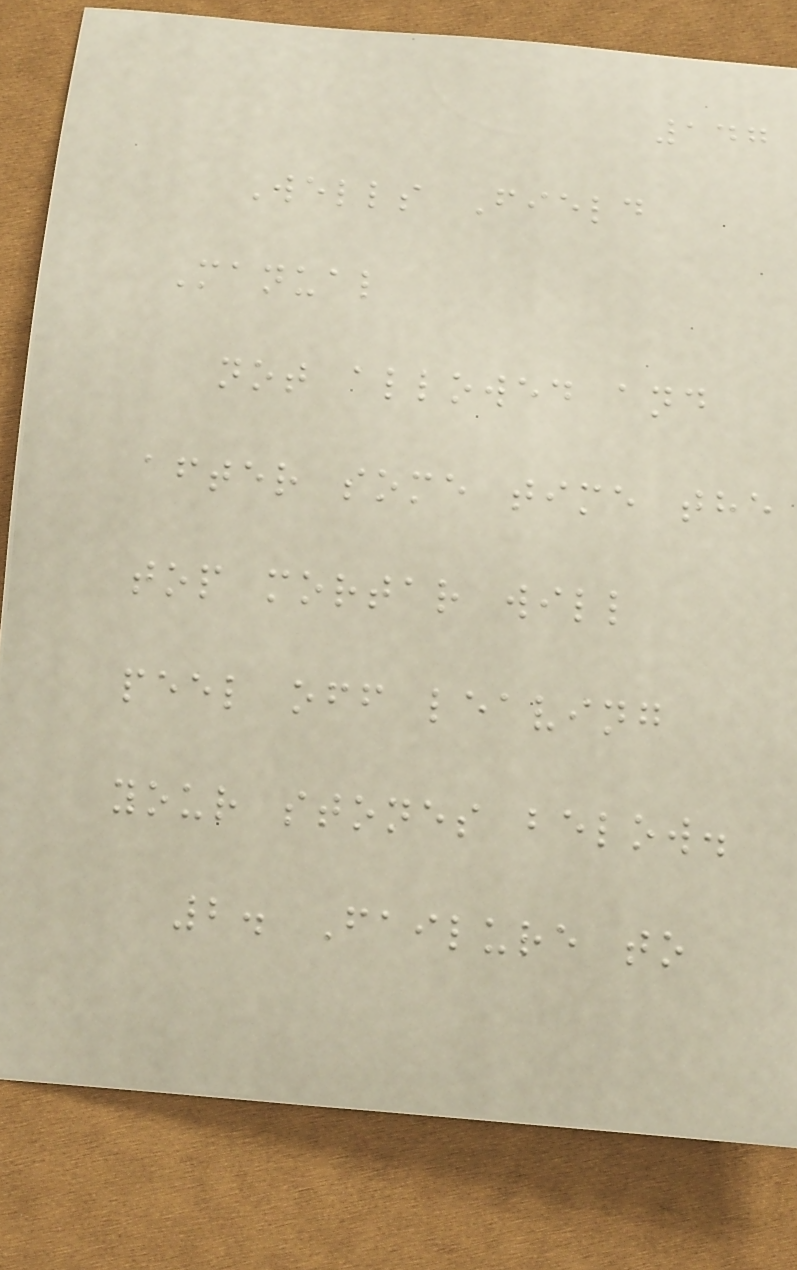147
Wells Field
Manual
not allowed and
after some time the
top mortar will
peel off leaving
your stones below.
2. Failure to
